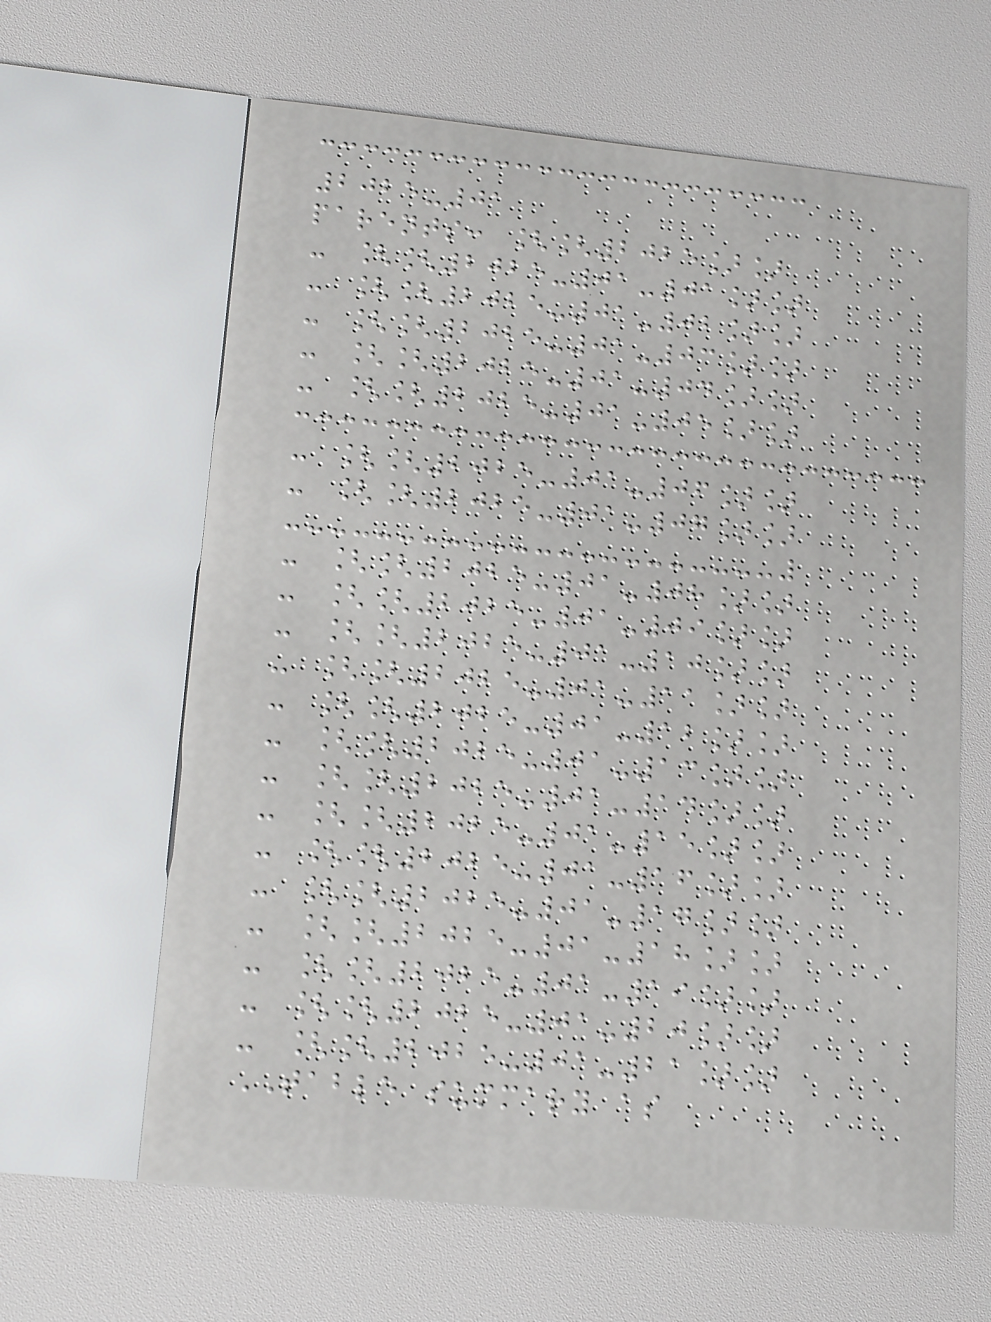2025-01
parents: [[2025]]
- [[2025-01-01]]
- [[2025-01-02]]
- [[2025-01-03]]
- [[2025-01-04]]
- [[2025-01-05]]
- [[2025-01-06]]
- [[2025-01-07]]
- [[2025-01-08]]
- [[2025-01-09]]
- [[2025-01-10]]
- [[2025-01-11]]
- [[2025-01-12]]
- [[2025-01-13]]
- [[2025-01-14]]
- [[2025-01-15]]
- [[2025-01-16]]
- [[2025-01-17]]
- [[2025-01-18]]
- [[2025-01-19]]
- [[2025-01-20]]
- [[2025-01-21]]
TABLE summary as
